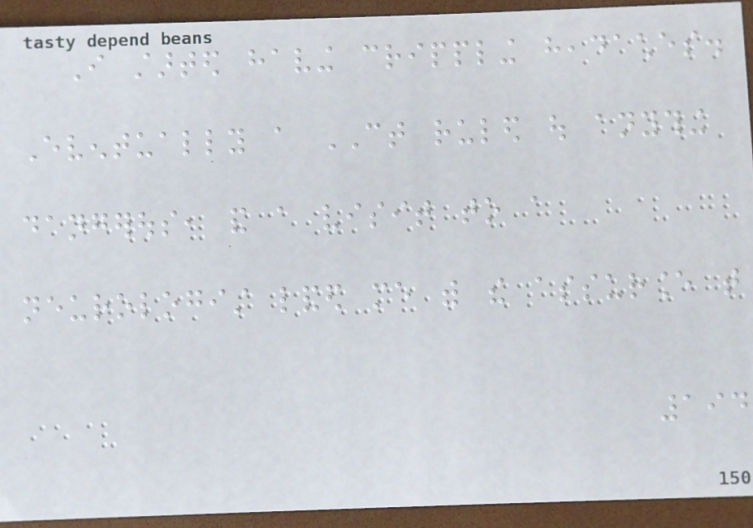I started having crippling headaches.
Eventually a CT ruled out anything
dangerous, and a visit to a
neurologist landed me with the assurance that
194
